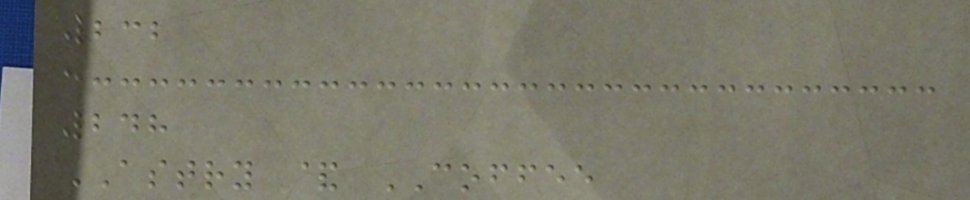232
248
ASTRY & COFFEE
